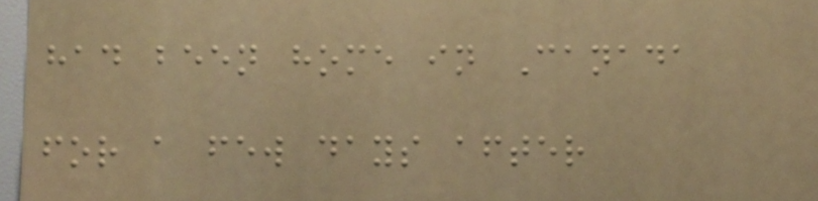had been home in Canada
for a few days after
